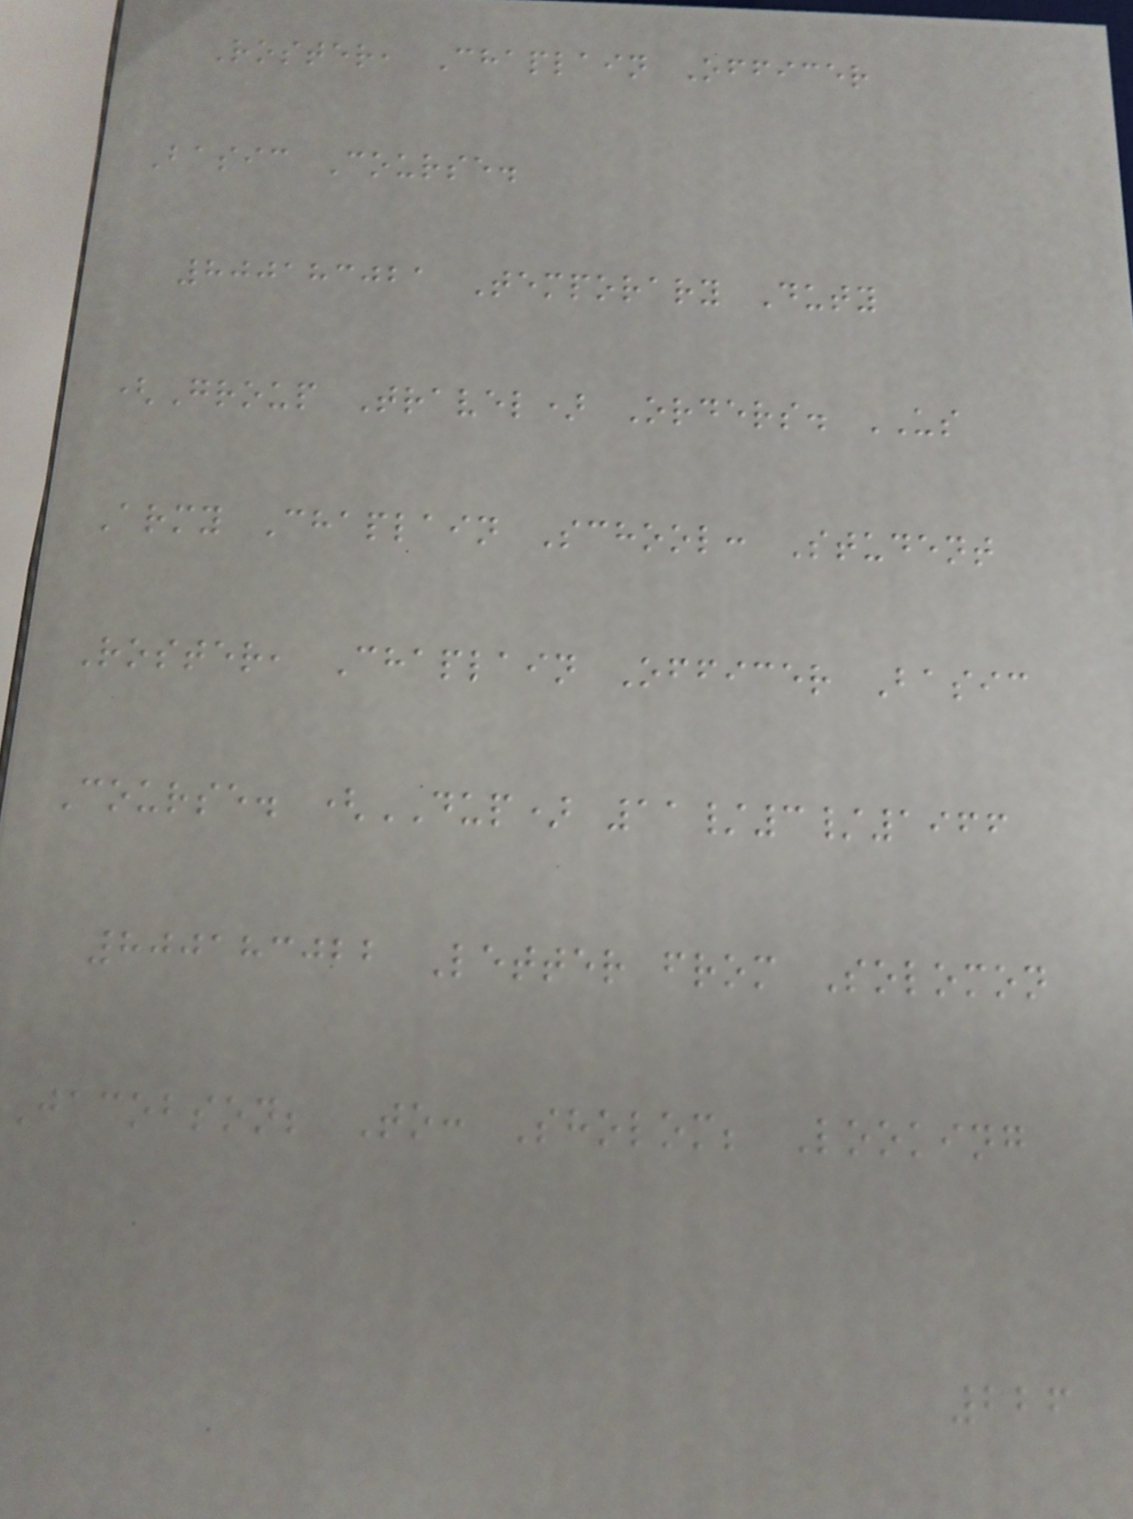Roster, Chaplain Officer
Basic Course.
800183021 Temporary Duty
(Group Travel) Orders. US
Army Chaplain School: Student
Roster, Chaplain Officer Basic
Course. (DUP) 11/3/1966
800183022 Letter from Solomon
Jacobson; To: Sholom; Looking
226
